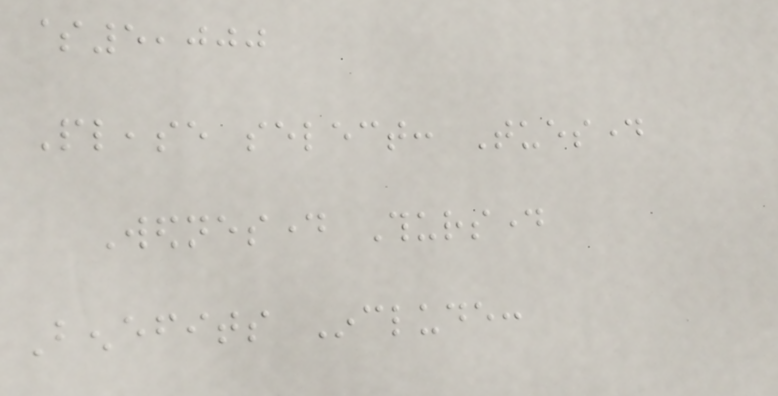$5,000
Please select: Tuesday
Wednesday Thursday
Benefits Include:
